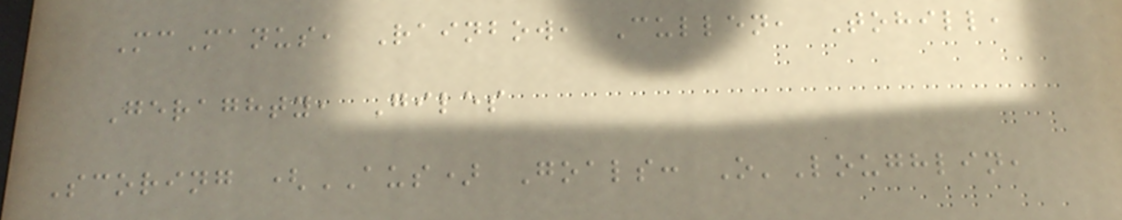McManus, Rainbow, Cullen, Tohill,
Geraghty, Giles
Scoring (AUS) Goals: O'Loughlin,
